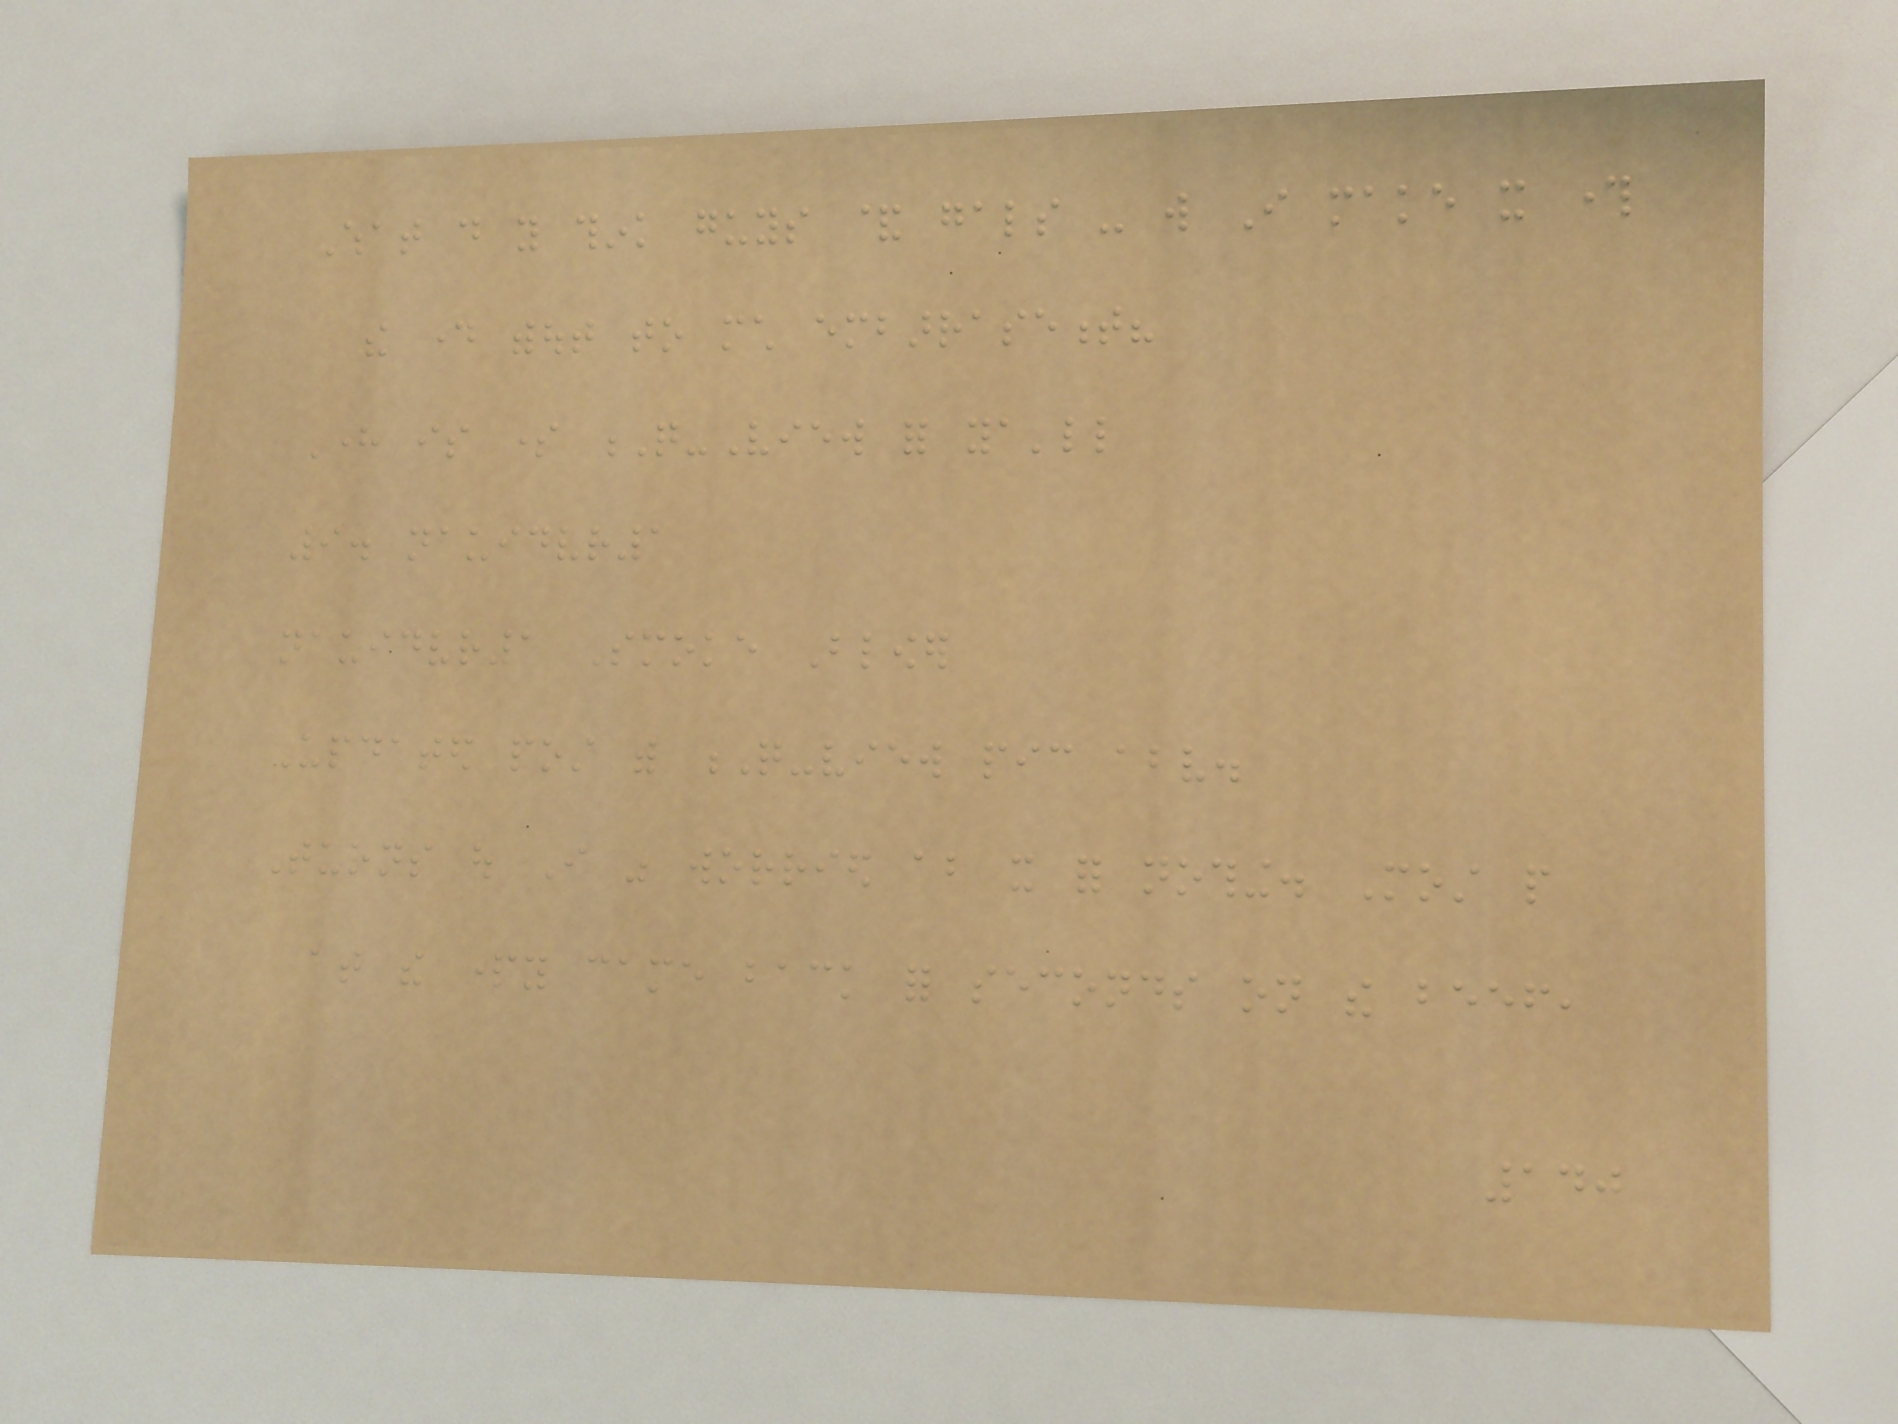What do you think guys & gals - will I make it through
the day without to much embarrasement?
Here is some Q-View for ya'll
9. nauidvr1
nauidvr1 Smoke Blower
Updated post with Q-view pic above.
Turns out I was worried about it for nothing. Most people
at the party came back for seconds on the beef,
140
